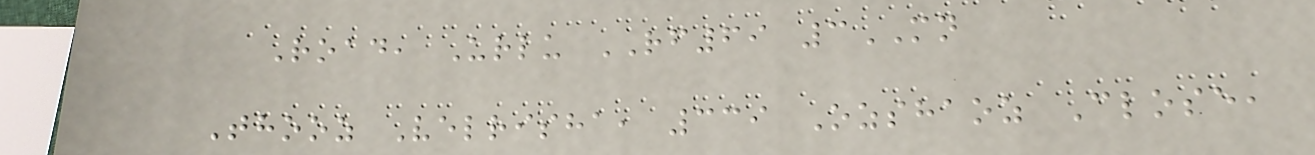Road, Urlu RF69 3MN
Thooz Velrisha, 339 Ozshaoz Close,
